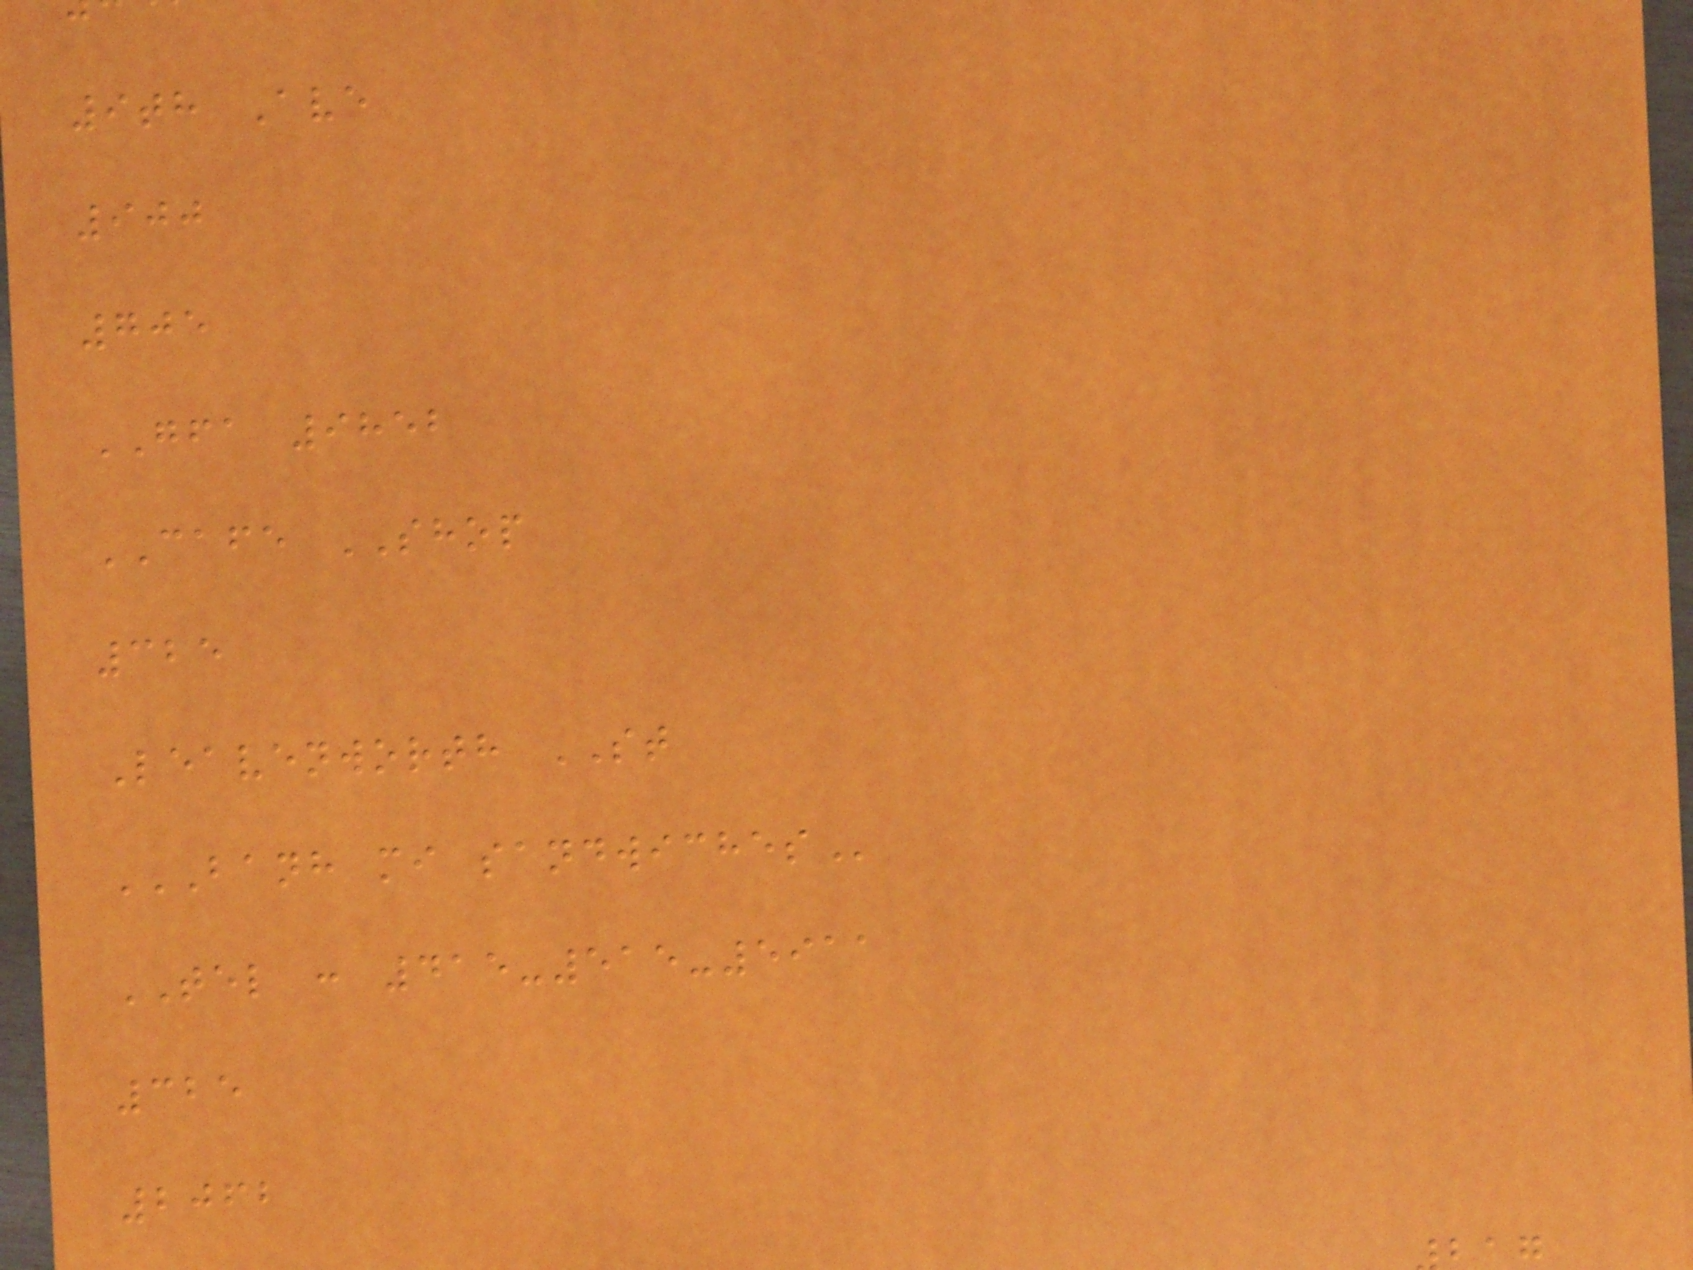9th Ave
900
705
GFA 9852
CAFE SHOP
325
Leavenworth ST
BANH MI SANDWICHES
TEL : 415-515-5911
325
2062
